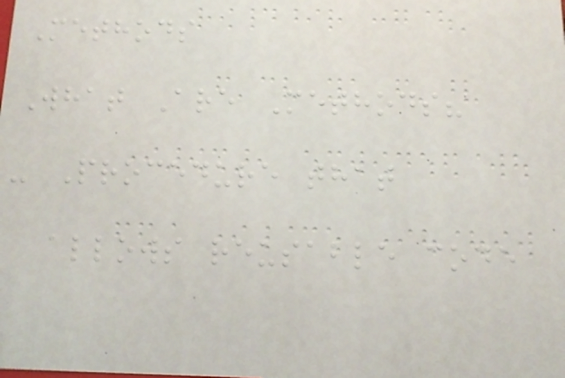Methods
What Are Methods?
- Procedure that
allows reusable code
